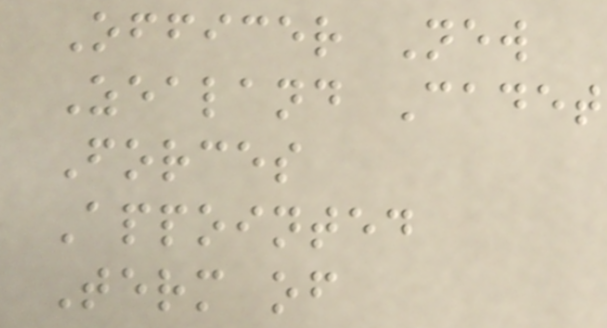Officer New
Zealand Cadet
Forces
Appointed
Term of
